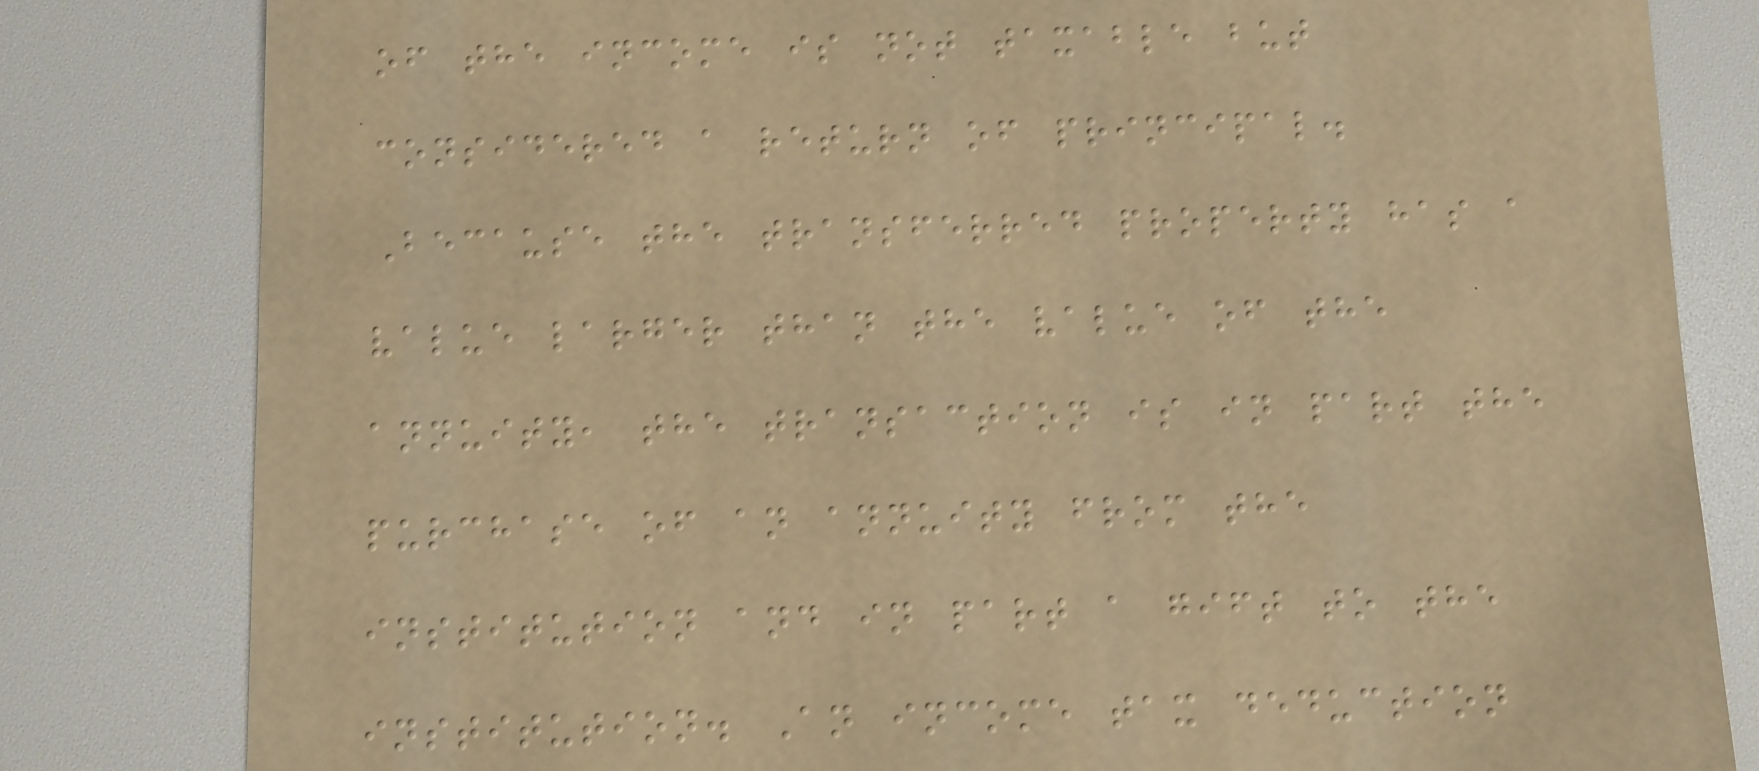of the income is not taxable but
considered a return of principal.
Because the transferred property has a
value larger than the value of the
annuity, the transaction is in part the
purchase of an annuity from the
institution and in part a gift to the
institution. An income tax deduction
